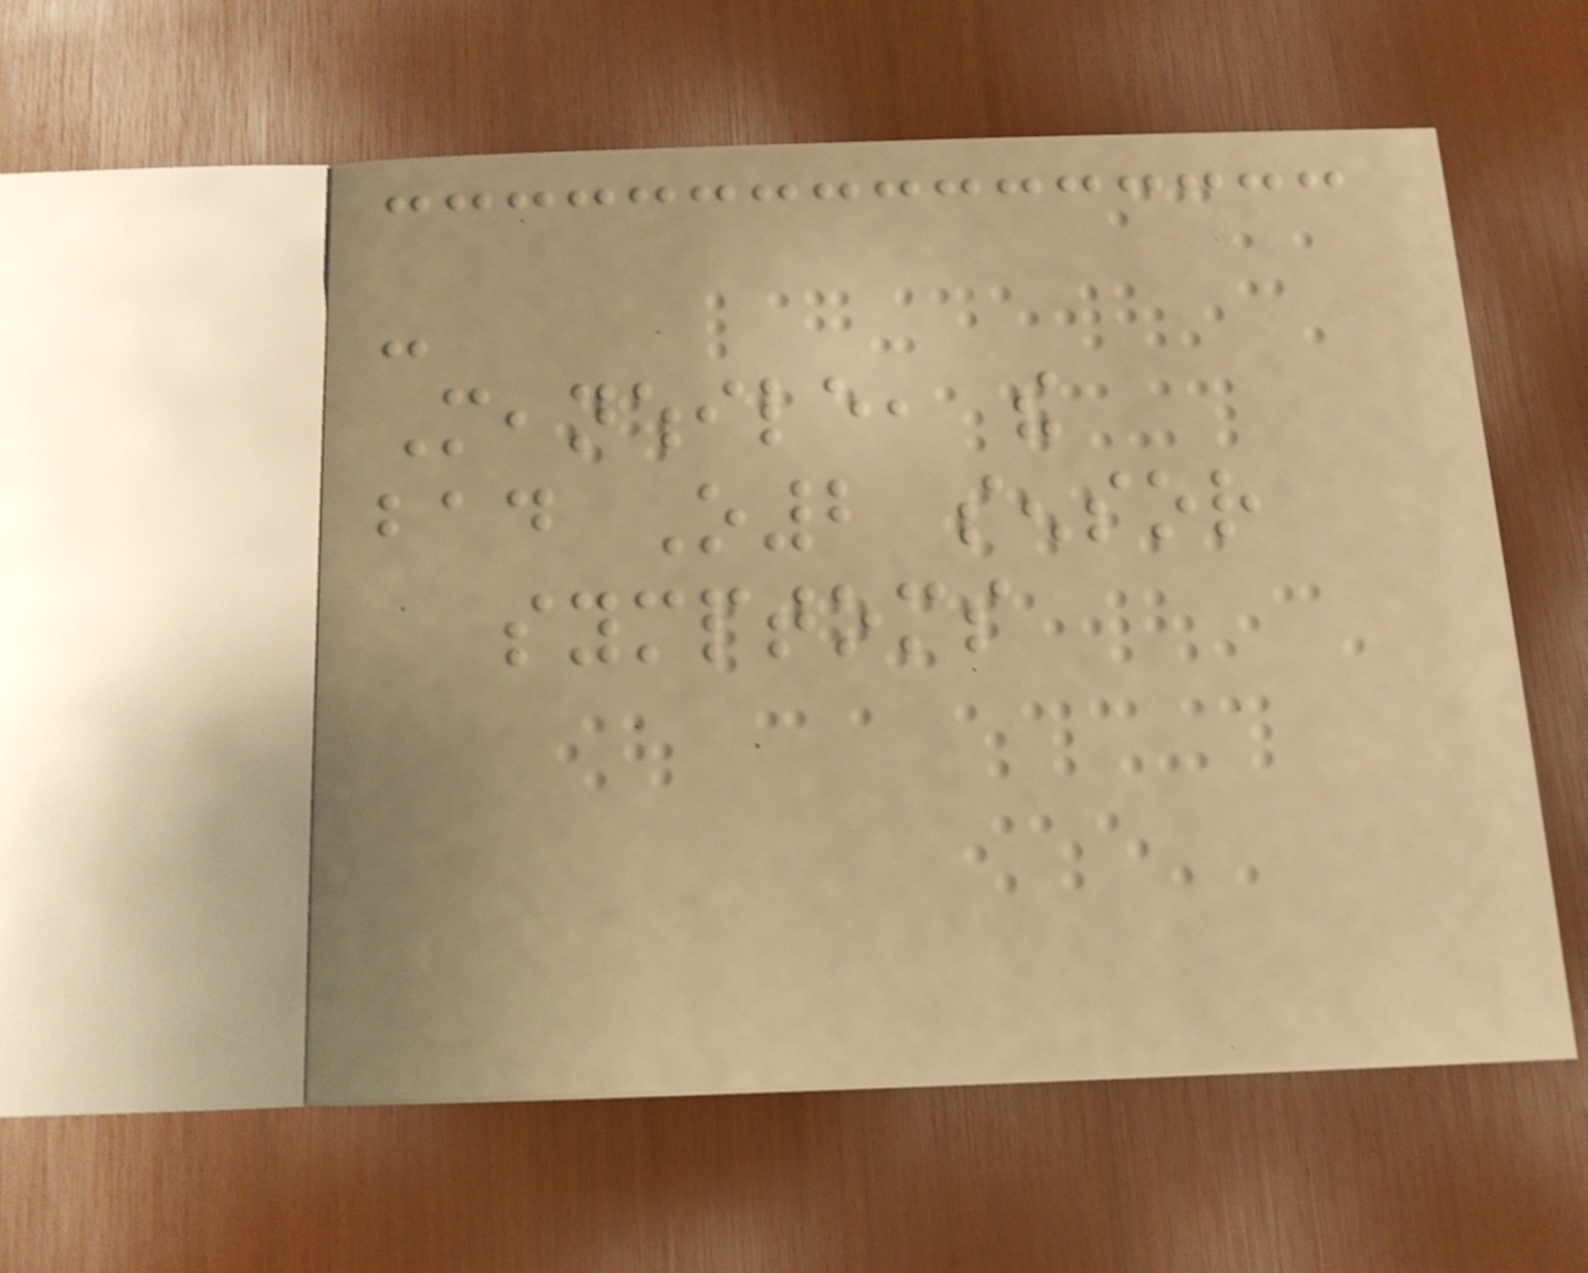-
Meanwhile, the
bad O2 sensor
symptoms
